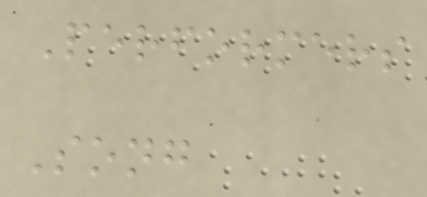Performers
Song
